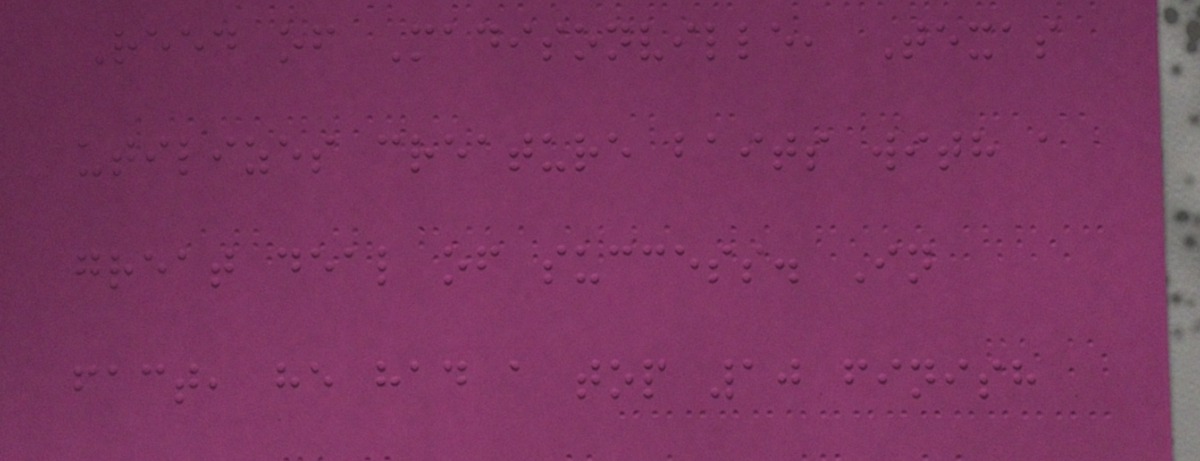Reed of Madisonville, Texas
utilizes creature baits with a
great deal of success. In
fact, he had a top 10 finish
